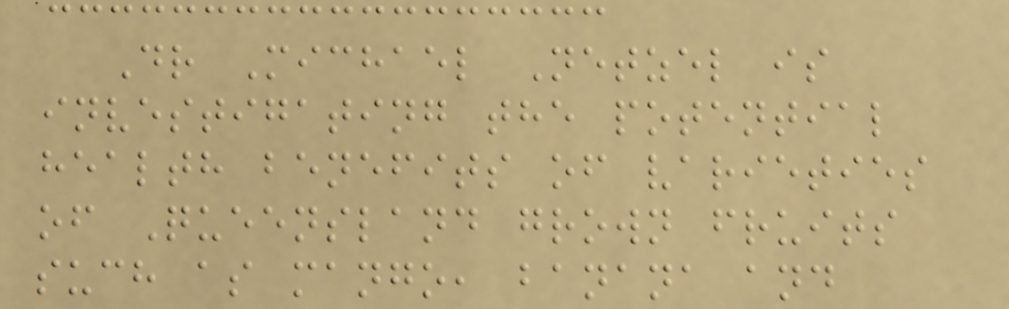Dr Michael Netzel is
investigating the potential
health benefits of varieties
of Queensland grown fruits
such as mango, banana and
